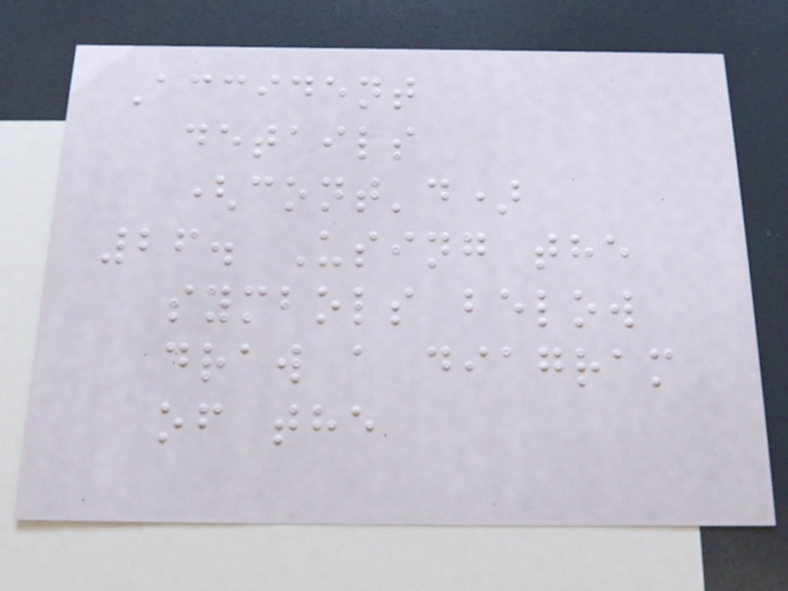Accident
details
(cont'd)
26. Using the
symbols below
draw a diagram
of the
